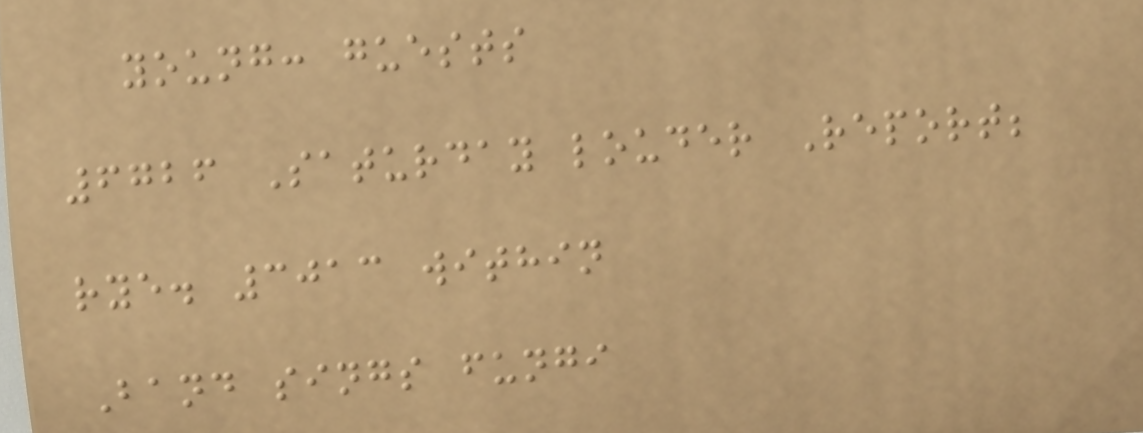young: guests
6726 Saturday louder Report;
rye. 3013 within
Band sings fungi
